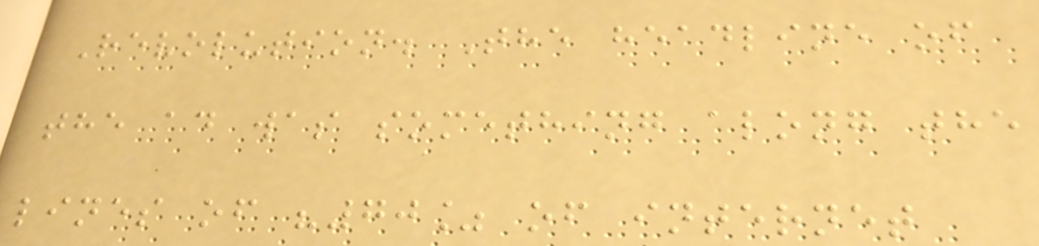Revolution. The headline of
the ad was something along the
lines of "70% of internet
